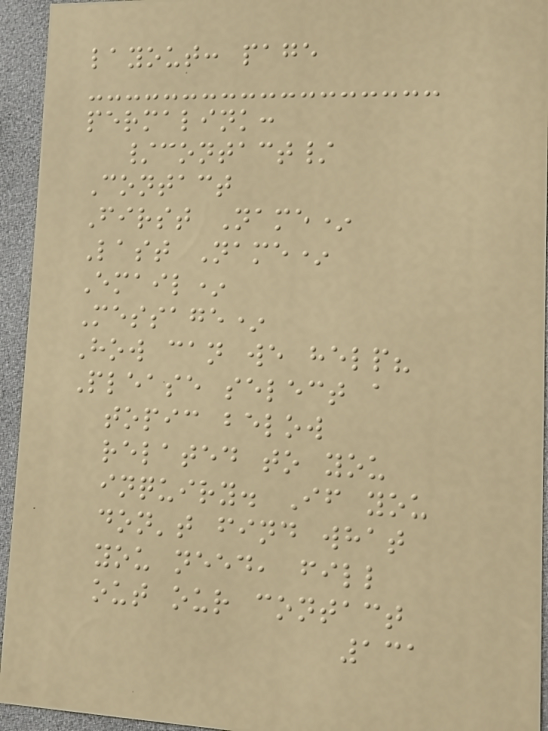layout: page
permalink:
/contact/
Contact
First Name*
Last Name*
Email*
Message*
How can we help?
Please select a
topic below
related to you
inquiry. If you
don't find what
you need, fill
out our contact
131
